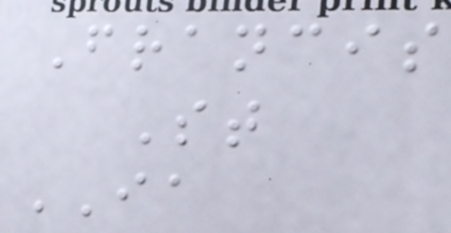Francis
St
IA
